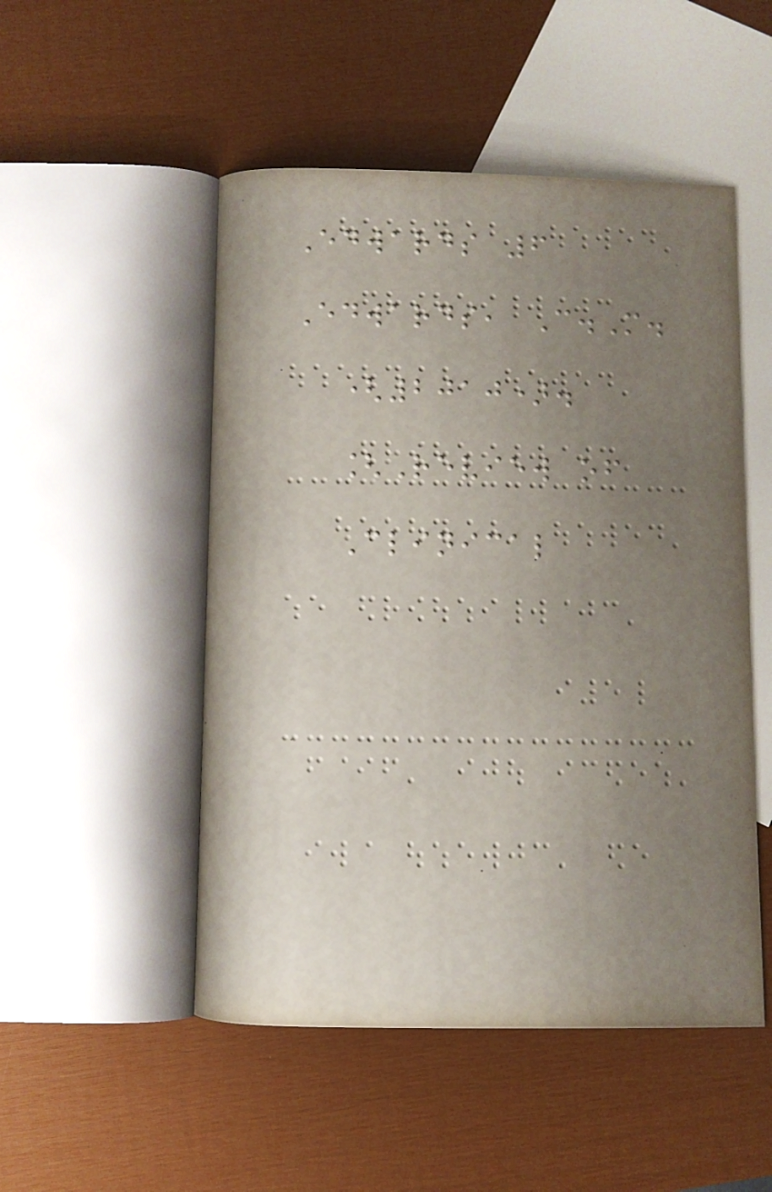Edwards 6
Edwards, C.M.
(2010).
[Review of
Clinical
